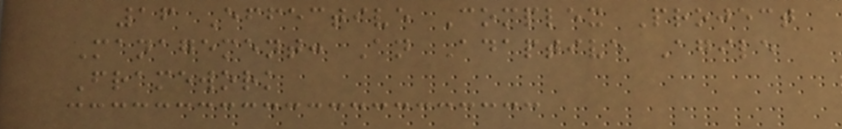16 Effective Complex Project
Management: An Adaptive Agile
Framework
